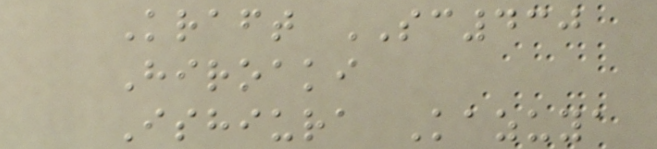Kraft SC430
Hiroaki
Ishiura Kazuya
